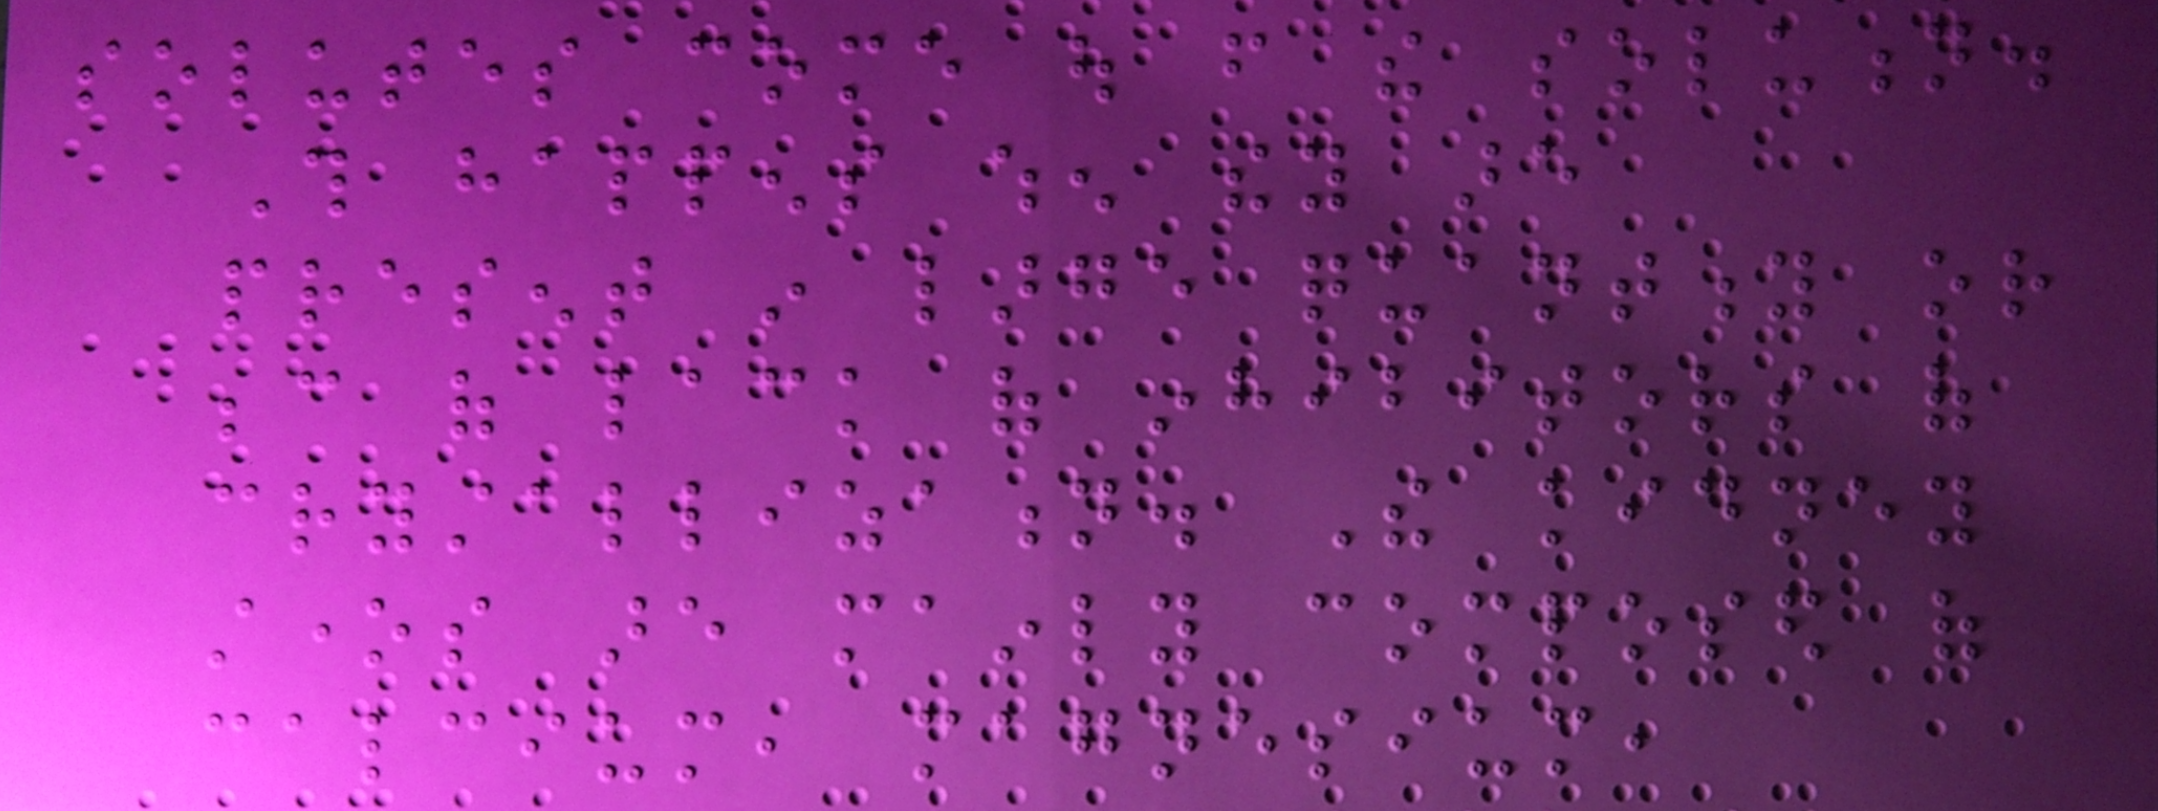solutes come out from the solution.
This happens when they are
present in large quantity or
because of lack of inhibitors of
crystallization. The kidney
stones are mainly composed of
calcium, magnesium,
